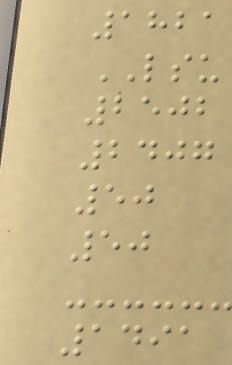1821
LSU
2502
2407
50
50
1491
